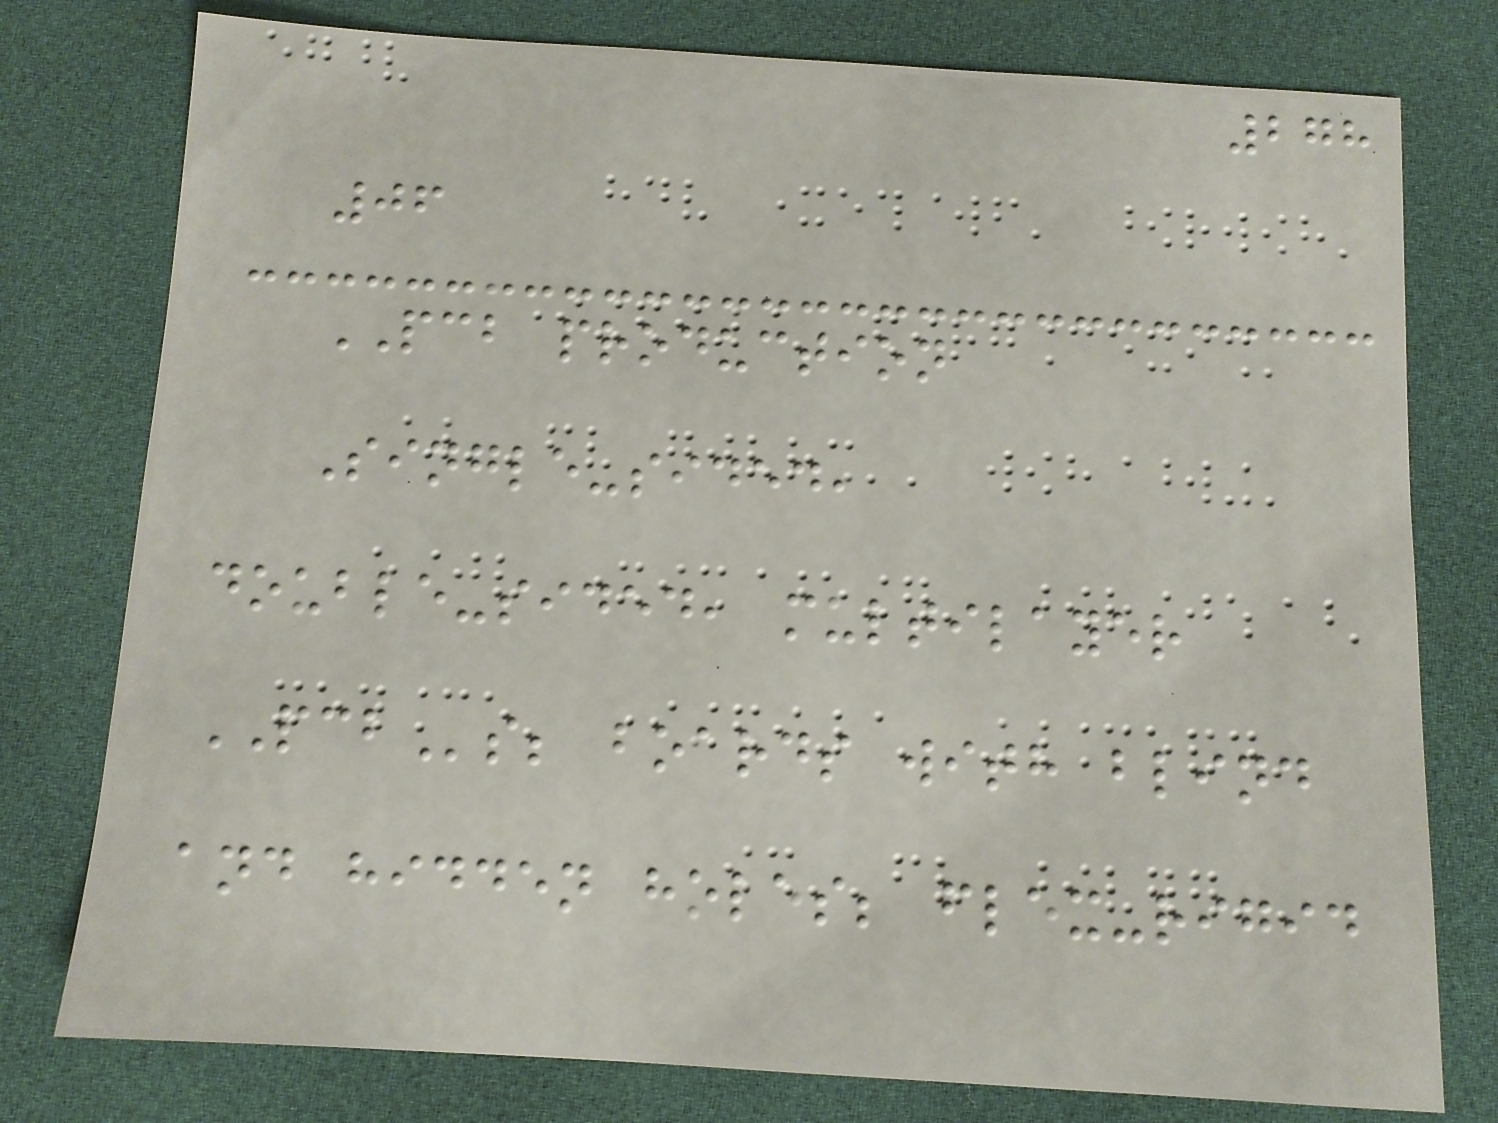278
06
PCB production
Single-sided,
double-sided, multilayer
PCBs; boards with blind
and hidden holes; flex-rigid
